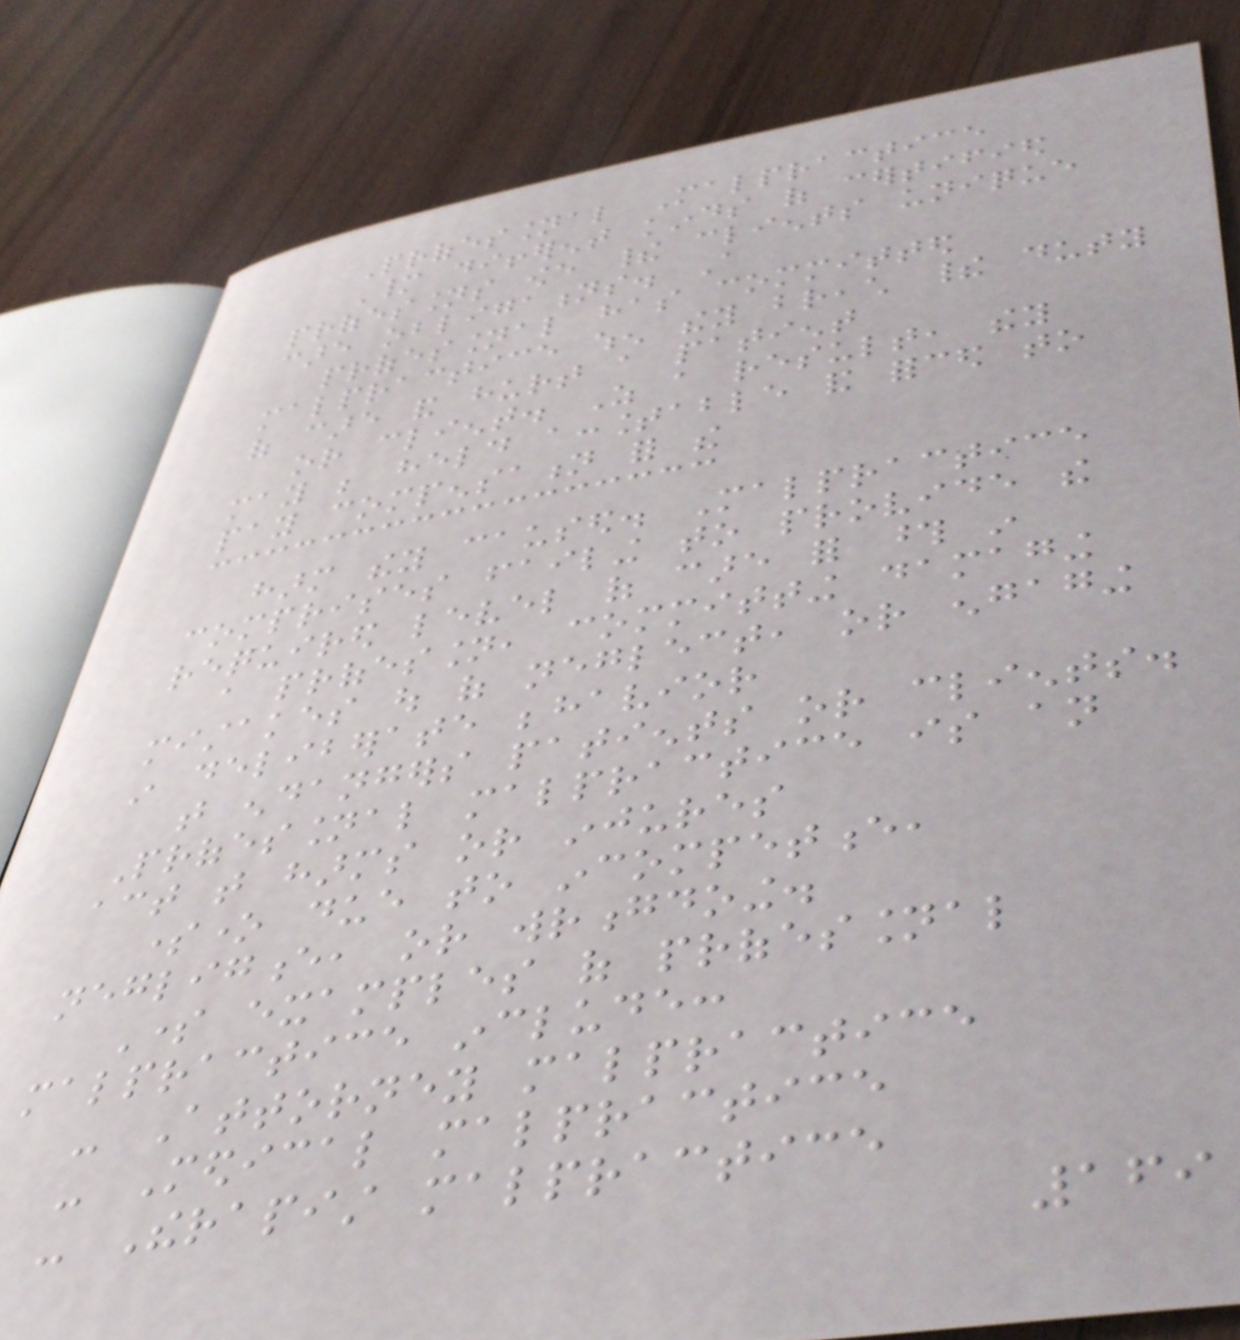Professional Malpractice
Many different kinds of certified
professions owe their clients unique
care obligations. A
professional has committed
malpractice when they breach their duty
of care and hurt a patient
or client. As a result, they
may be held accountable and forced to
pay compensation for the
harm they caused. Malpractice
comprises failing to provide the
required level of care for those in
a profession, committing damaging
mistakes out of neglect, or engaging
in deliberate behavior
that endangers patients or clients.
Professional malpractice is an
act that harms or injures
someone due to incompetence,
negligence, or wrongdoing.
Some examples of professional
malpractice include:
- Attorney malpractice
- Medical malpractice
- Therapist malpractice
169
